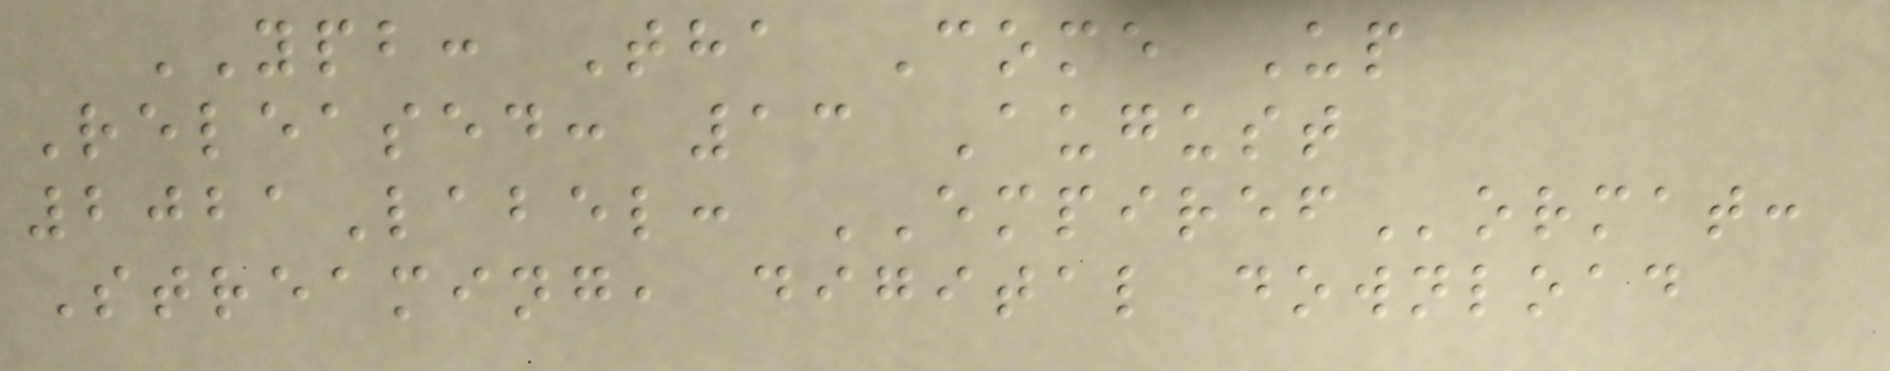YPB: Tha Come Up
Released: 13 August
2021Label: EMPIREFormat:
Streaming, digital download
